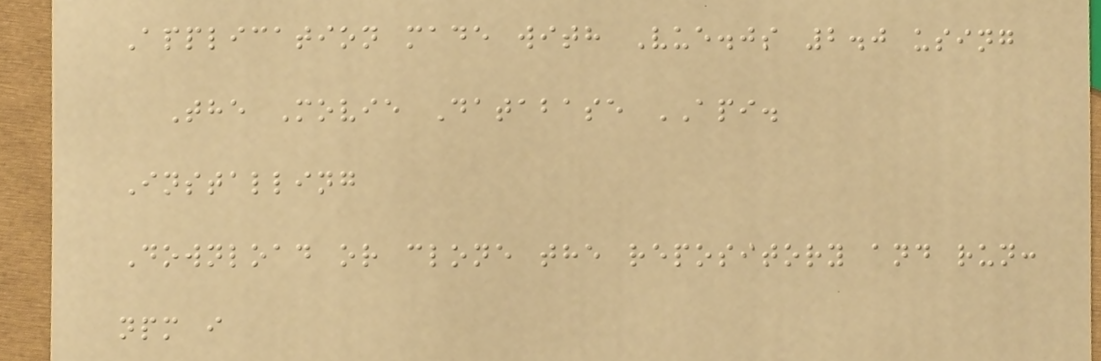Application made with Vue.js 2.0 using
The Movie Database API.
Installing
Download or clone the repository and run:
npm i
